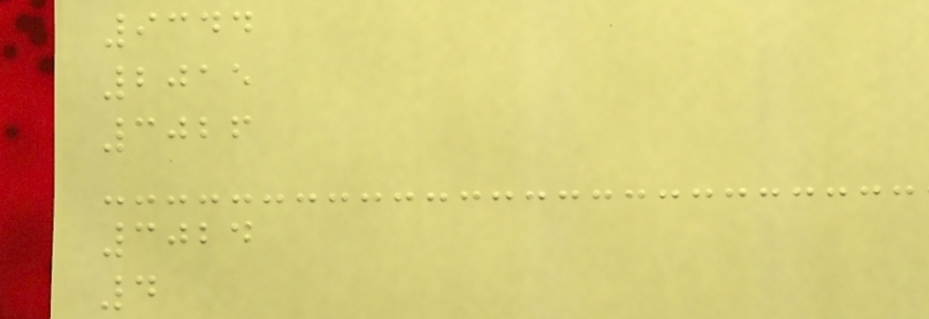9344
2015
3026
3024
4
